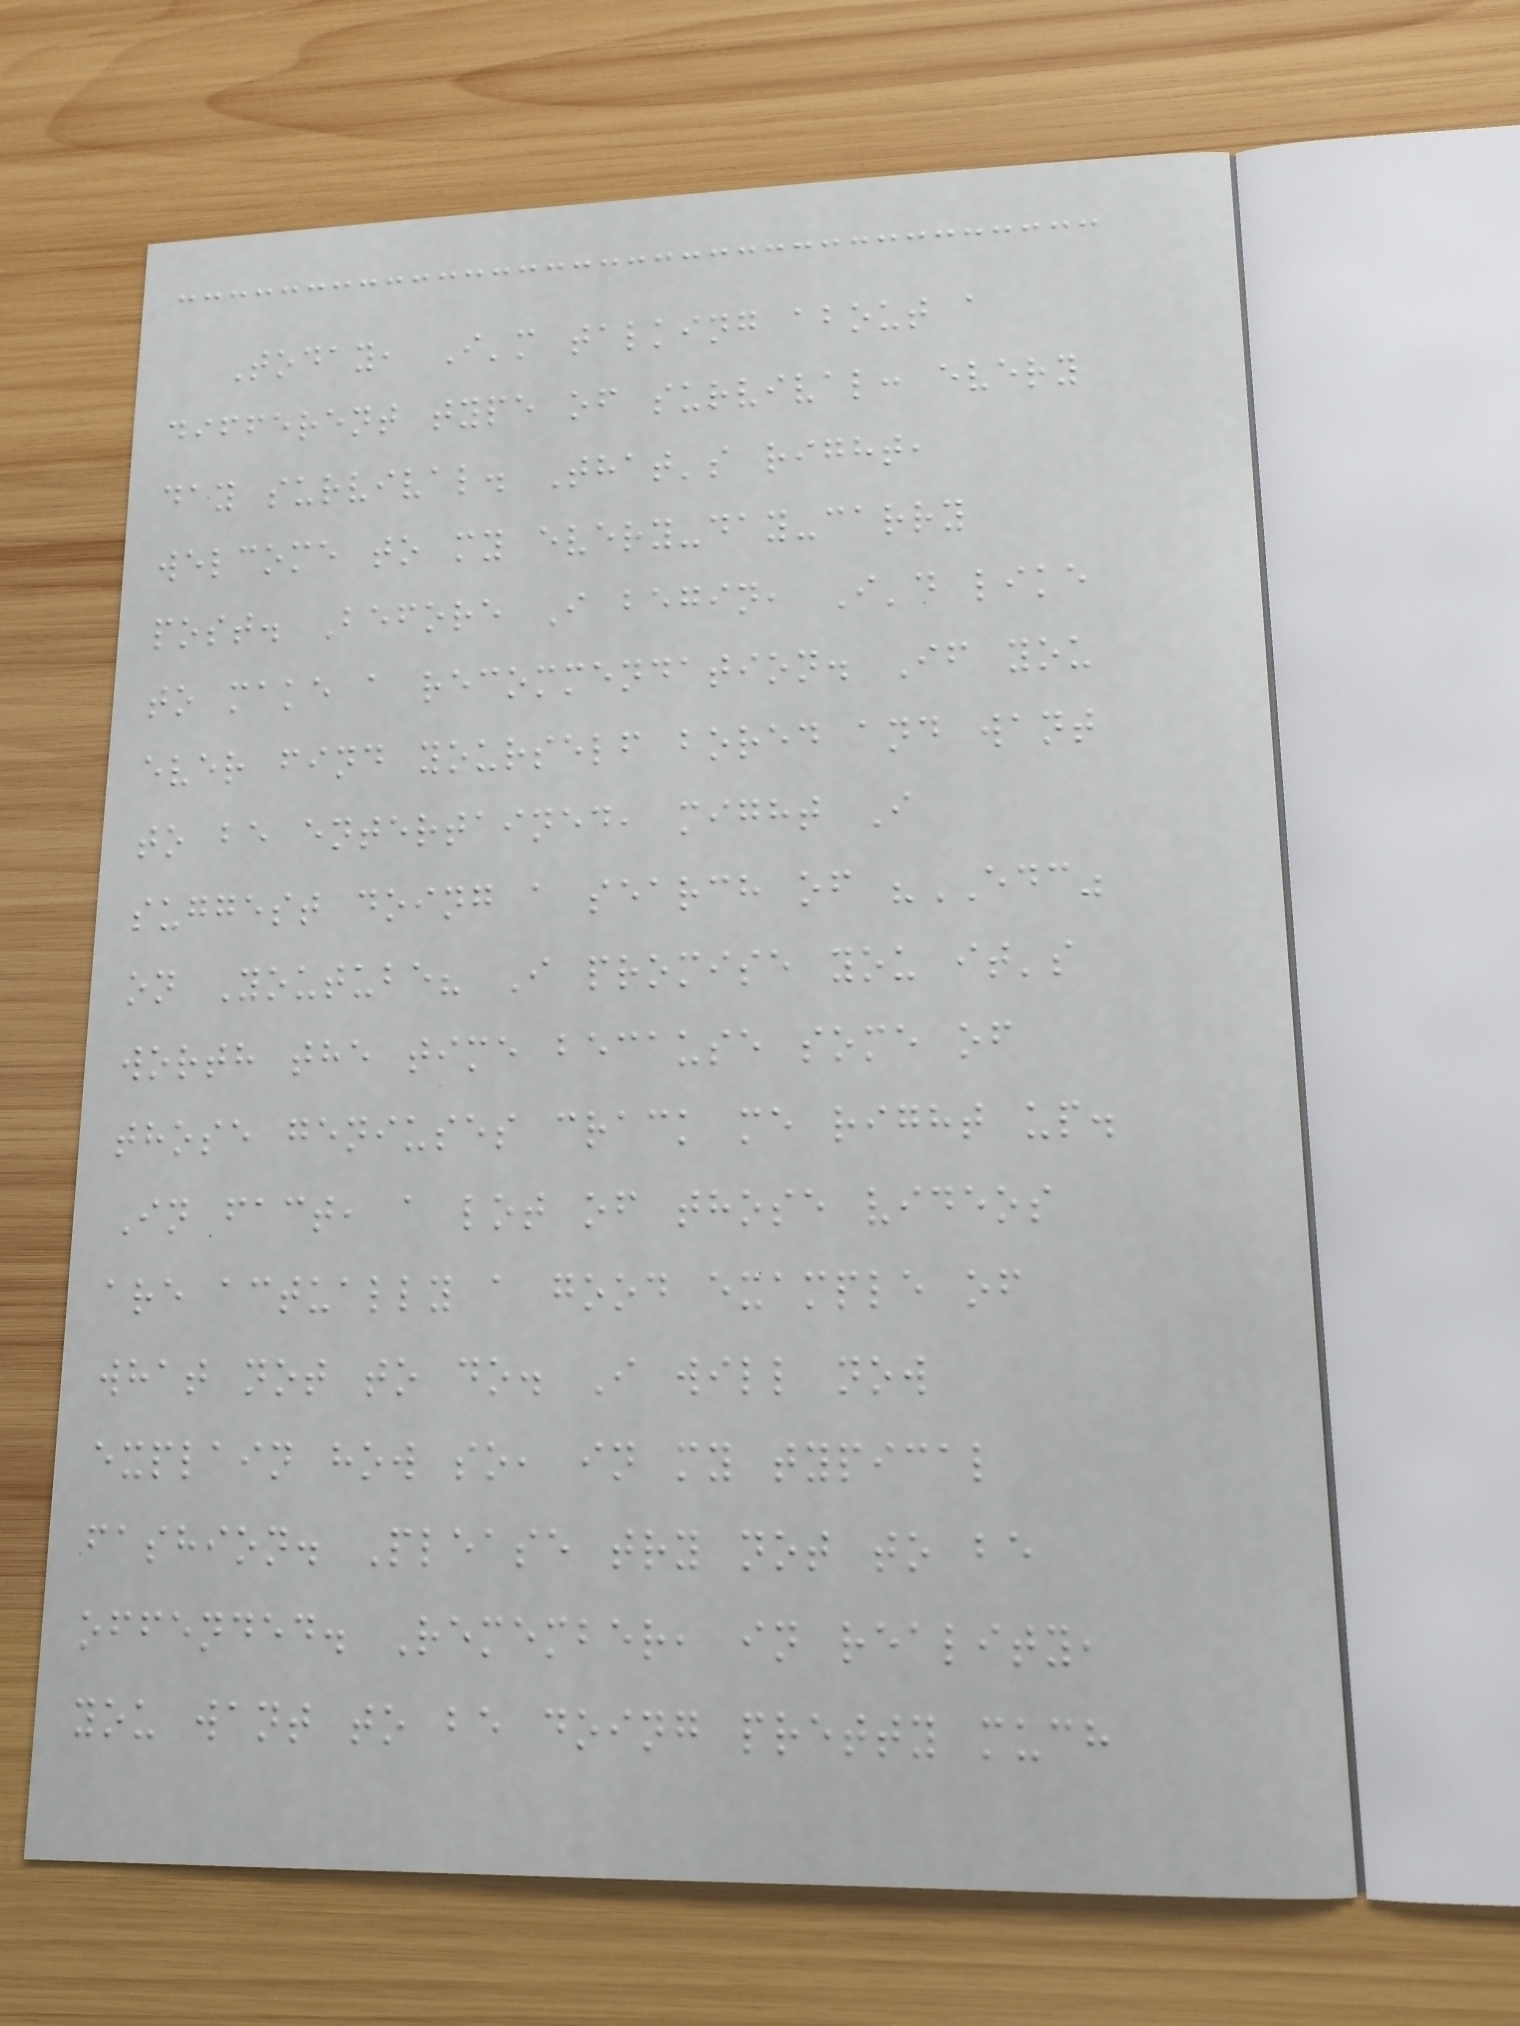Today, I'm talking about a
different type of survival: every
day survival. That's right,
welcome to my every-day-carry
post. Before I begin, I'd like
to make a recommendation. If you
ever find yourself bored and want
to be entertained, might I
suggest doing a search of "EDC"
on Youtube? I promise you it's
worth the time because some of
those geniuses crack me right up.
In fact, a lot of those videos
are actually a good example of
what not to do. I will now
explain how so, in my typical
fashion. Please try not to be
offended. Remember, in reality,
you want to be doing pretty much
